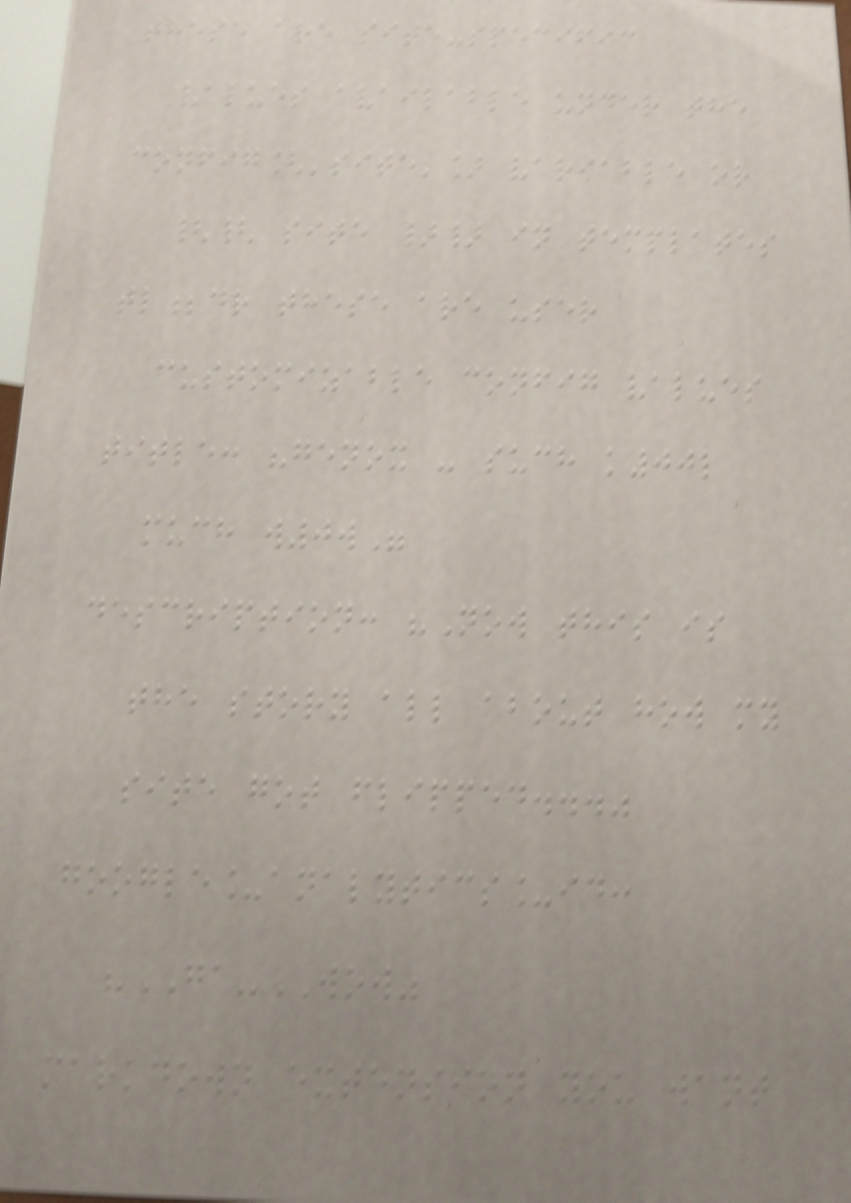these are site-specific
values available under the
config['site'] variable or
{{ site }} in templates
tl;dr these are user
customizable config values
title: "genox - such k00l
much w0w"
description: "Now this is
the story all about how my
site got flipped..."
google_analytics_id:
"GA-WOW"
markdown extension you want
